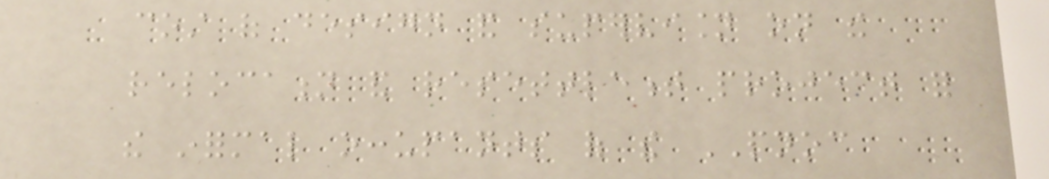cost of design and supervision on the
relocation and resettlement project for
the informal occupants of the PNOC
